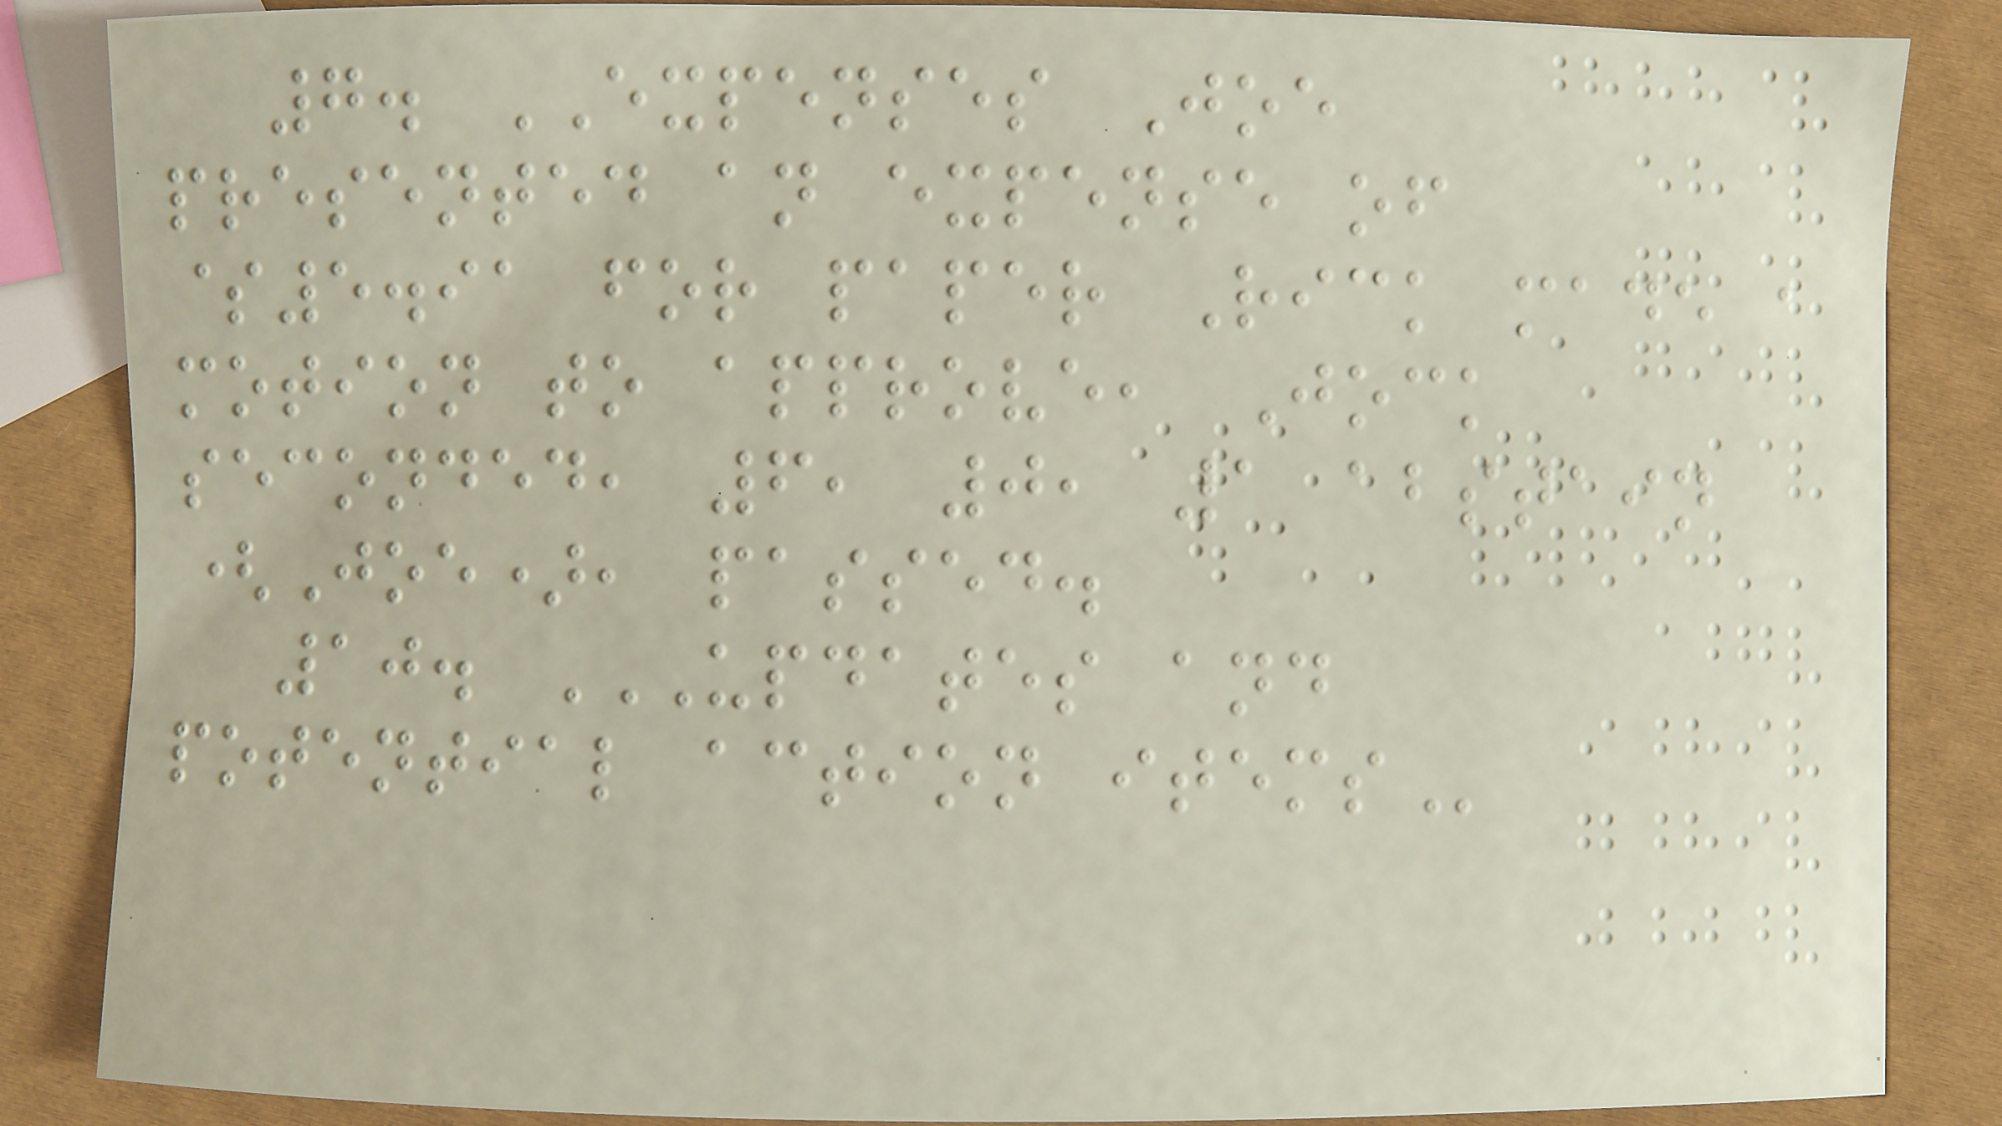7. EXPENSES Joe
presented an expense of
$5.91 for paper Rick made a
motion to approve, Jock
seconded, 6, 0, 1 abstain
(Joe), passed.
10. UPDATES AND
POTENTIAL ACTION ITEMS
